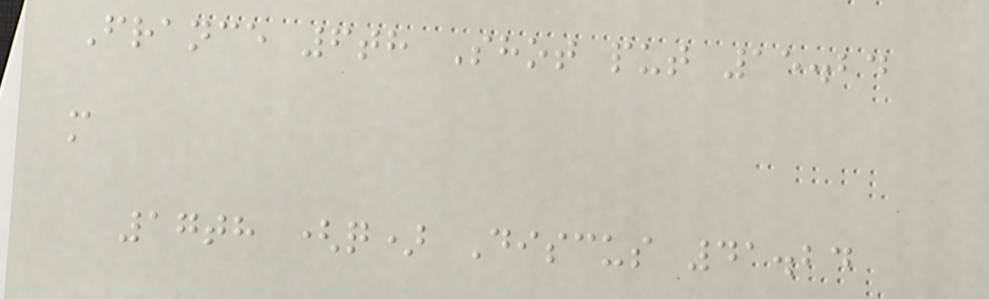France 6th Shot put 15.24
m
17th (q) Discus 41.24
